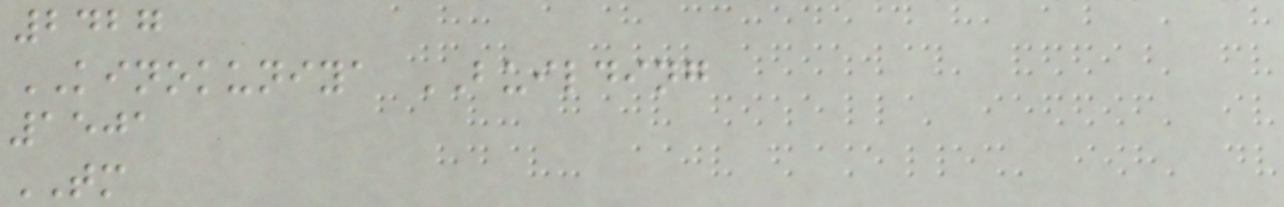2427
KINOKUNIYA BUILDING
1501
TM
